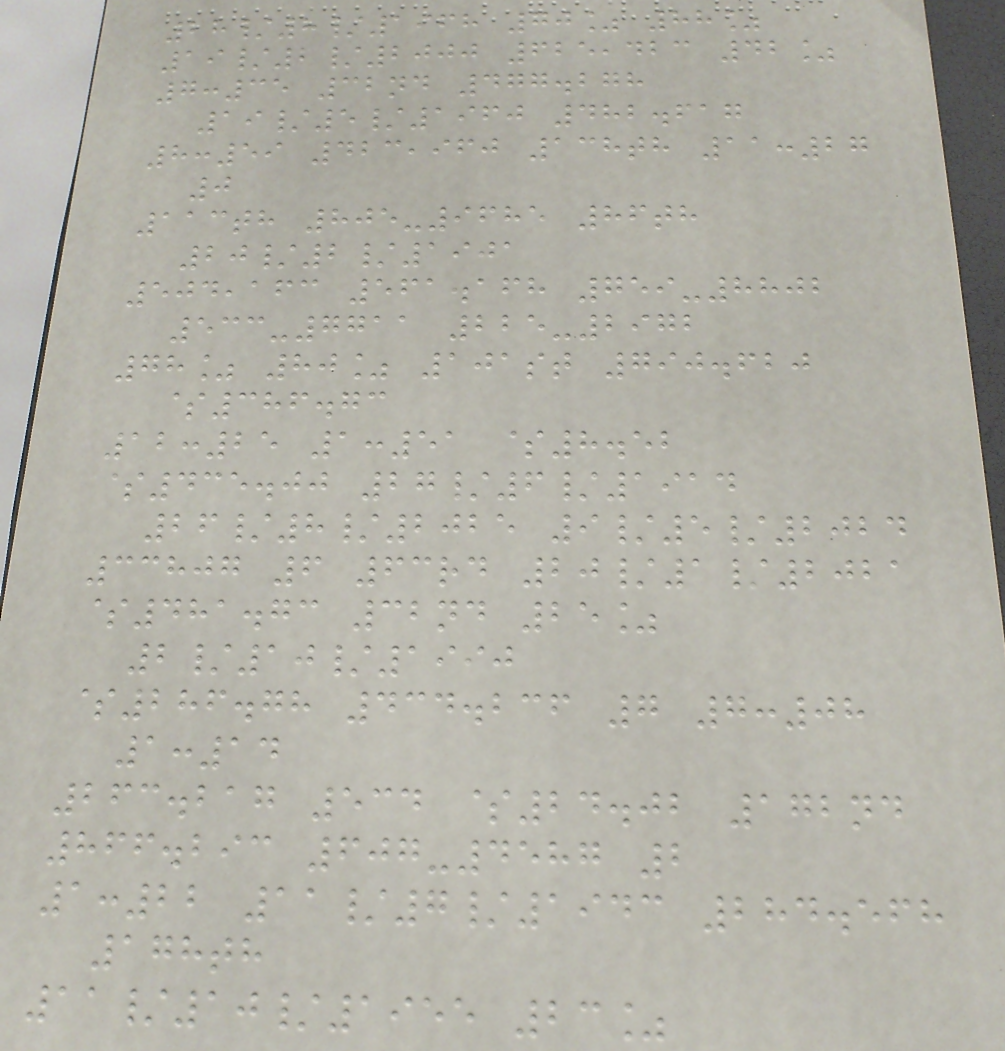28/8/1968 70% 88%
19/2/2000 625,423 42%
7:35 32nd 477.278
19/5/1960 482.617
8:59 423,960 138th 11:27
0
113th 805-9685 86th
20/2/1901
504,163 561.168 759-8802
533-7711 225-2972
78% 80% 101st 790.620
$386.73
12:25 1:51 $8.52
$435.00 27/6/1914
26/8/2025 9/5/2024
33807 6 63rd 20/1/2021
$481.73 32nd 25%
2/10/1990
$286.78 434.236 7 7:08
1:14
263.217 534 $24.02 172nd
866.293 607-4587 2
1:22 11/7/1943 284.568
178th
11/10/1955 23%
